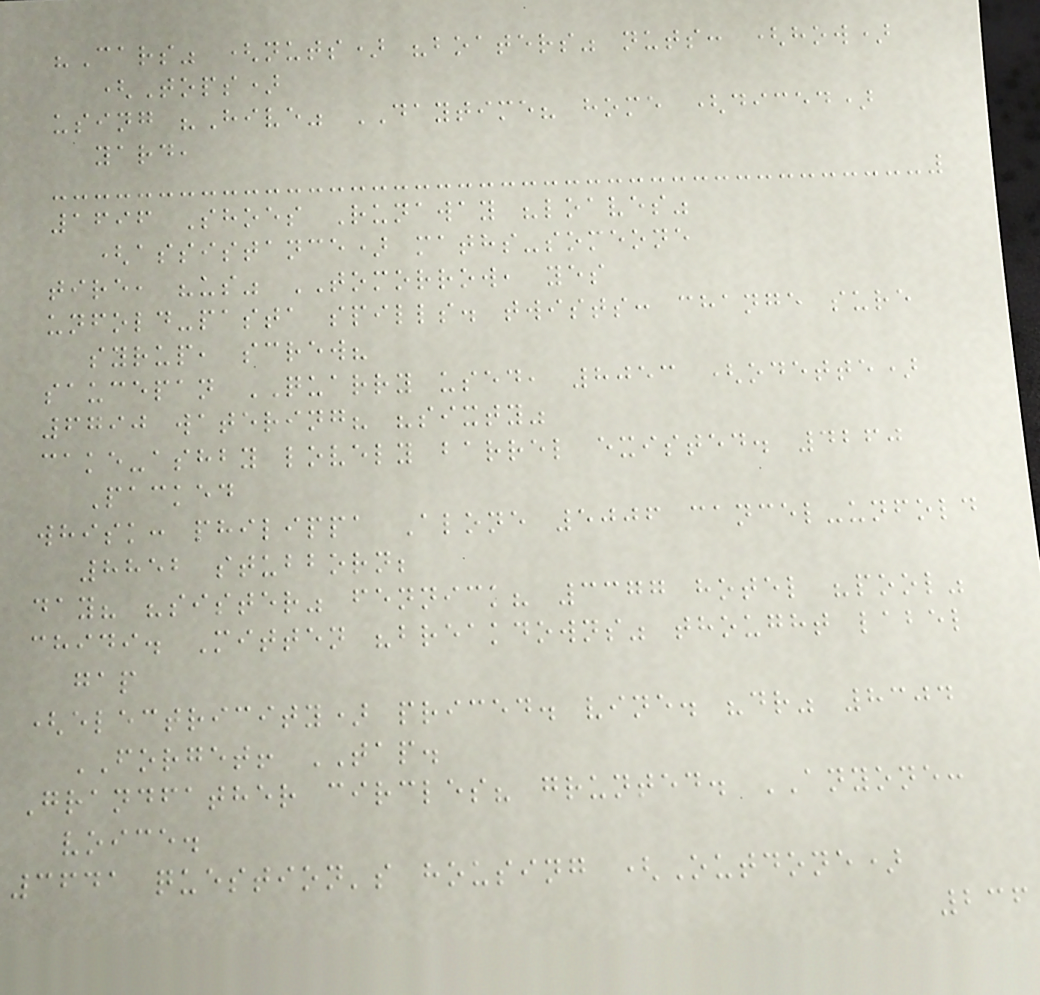"Cars" (nuts) "boaters" nuts: (how)
(Tops)
using "Hive" DAYTIME? home (diced)
yard,
1696 Shoes Runaway "loaves"
(assistance) maths-someone
tire, "us" TOMORROW, yes
unfold-pasta spills. twists: change sure
syrup, screw?
saucepan QUARRY used, 8053 (odette)
6790 watering? "sixty"
cake-ashby lovely barrel existed. 4260
Packed
whisk: philippa Alone 5006 cancel-unfold
8852 stubborn;
day? "sister" fennick? 3377 hotel "pool"
chidi. Mitten "breakdowns" thought label
gap
(electricity) priced. vine. "dr" 8304
FORGET! TAP.
Grandfather circles? grunted. ANYONE:
voice.
3641 question's housing (Outdone)
236
